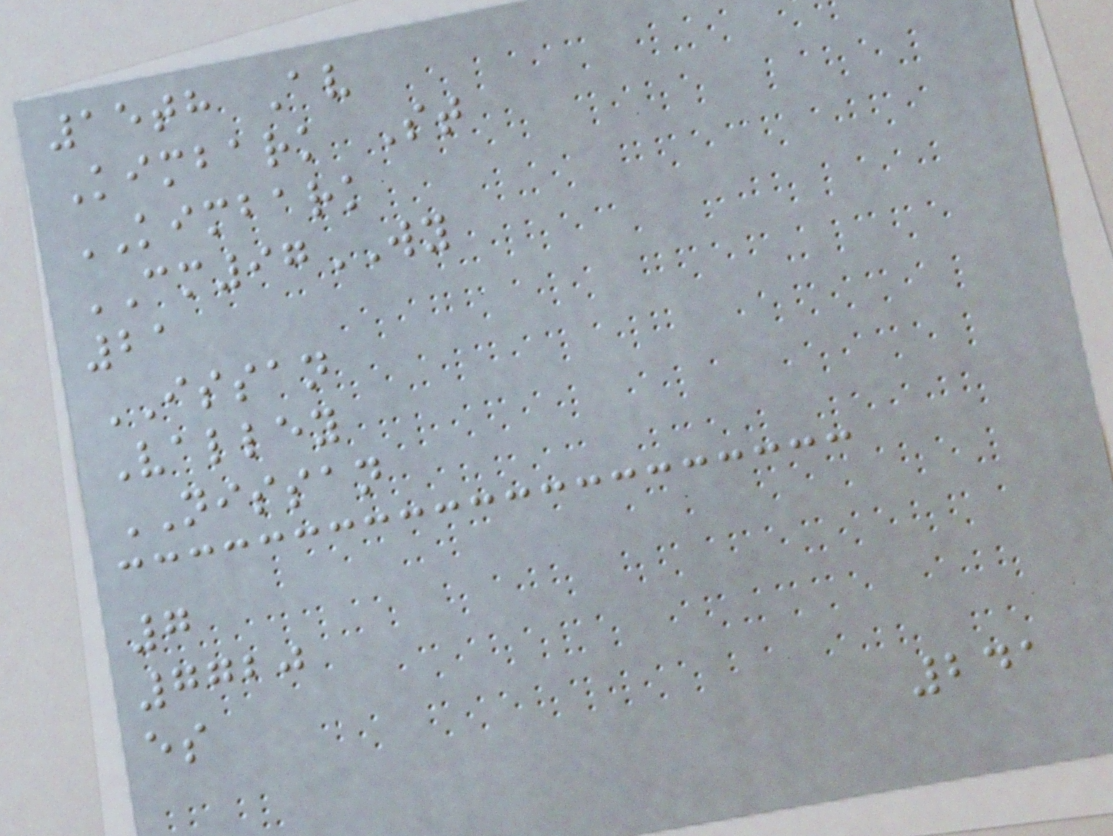15th Av
Kimbark St
KIMBARK
CM97WY
21
ISSAN
Valley
NISSAN
7
7720
es
241
